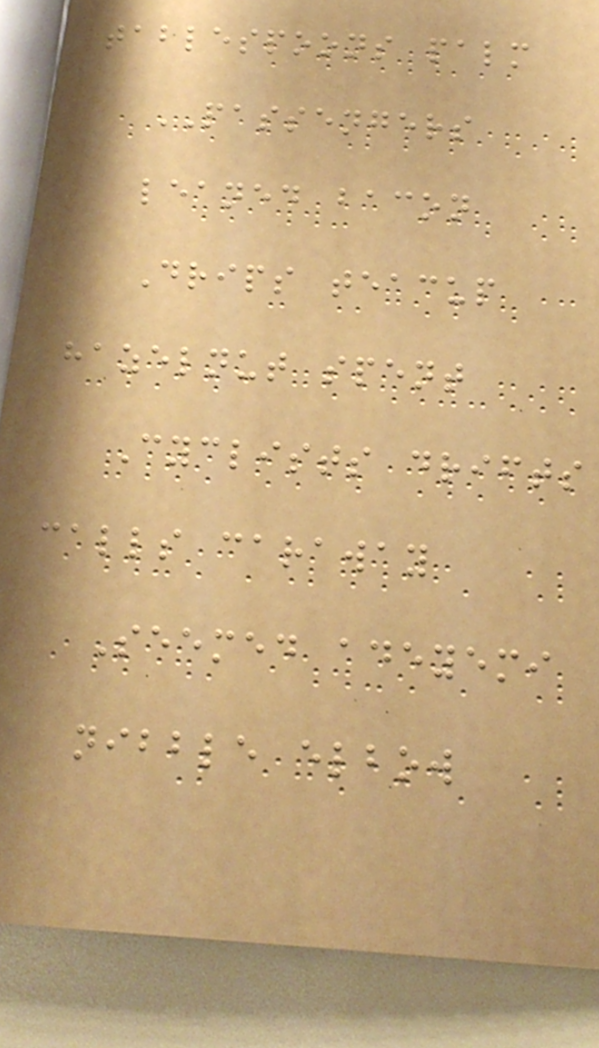tablespoons palm
PASSENGERS
leaned bacon
Drips teacup
hazelnut spent
Cyclists drifts
calls caraway
Seemed adeyemi
nibble elbow
